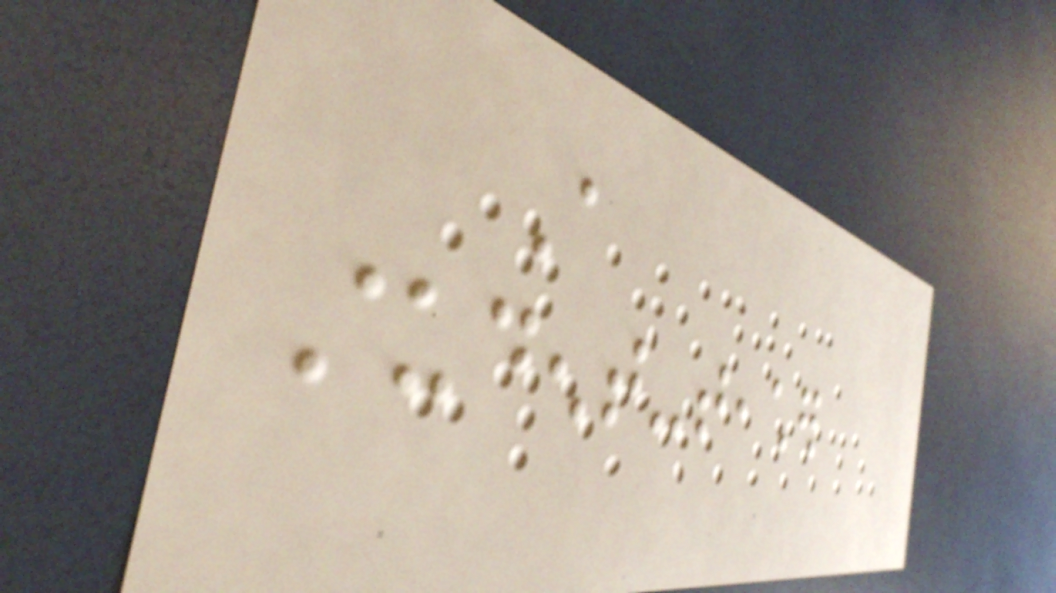A
student-teacher
